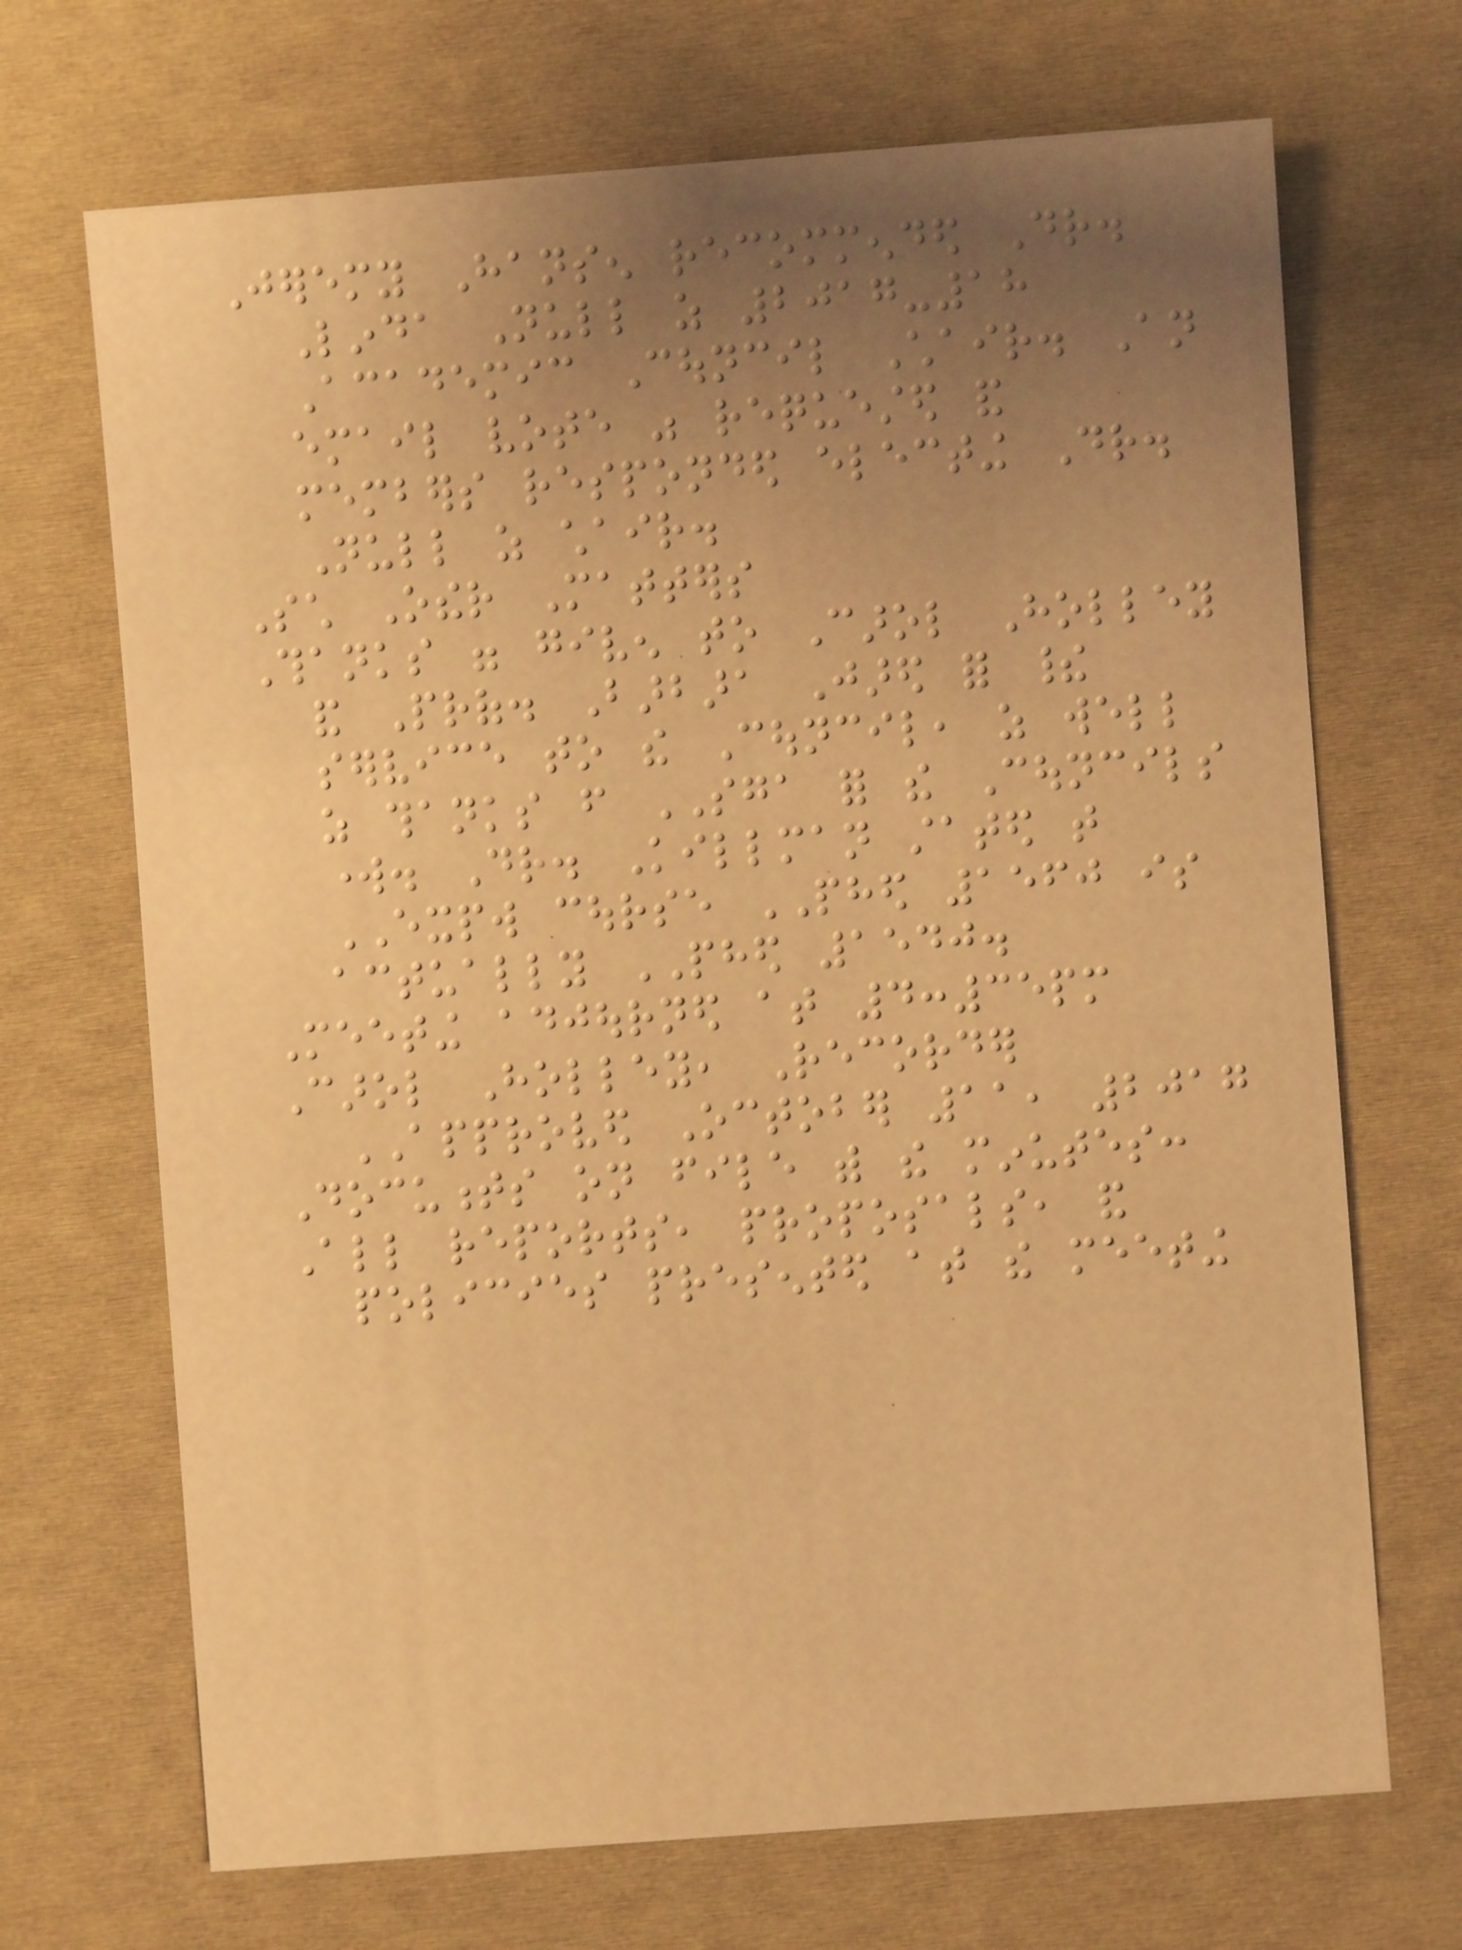Jeremy Hansen recommended Dr.
Linda Null as 2017-18
Academic Council Chair. An
email vote was requested and
members responded electing Dr.
Null as chair.
Such Other Matters
Thanks were given to Carol Holley
and Prof. Barbara Jared for their
service to the Council, as well
as thanks from SGA for the Councils
work. Dr. Killman stated that
EXPW course PHED 1560 is
actually PHED 1540.
Meeting adjourned at 4:35pm
Carol Holley, Recorder
APPROVED October 11, 2017
Documents on file with the minutes:
All reports, proposals, and
policies presented at the meeting
